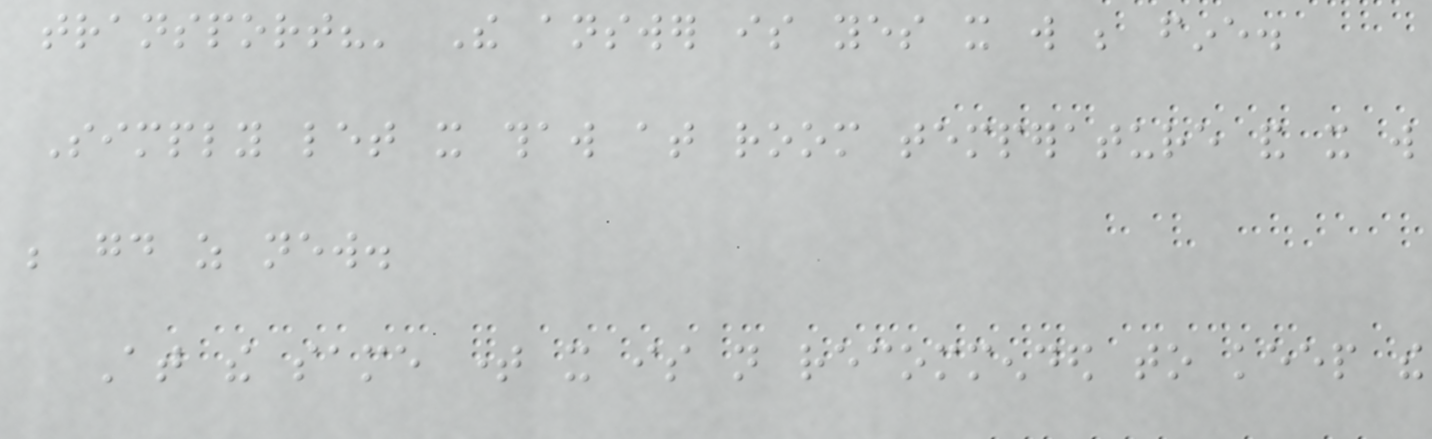transport?' The answer is yes it will be fine.
Simply let it thaw at room temperature and it will
be good as new.
At the same time it is not recommended to keep the
